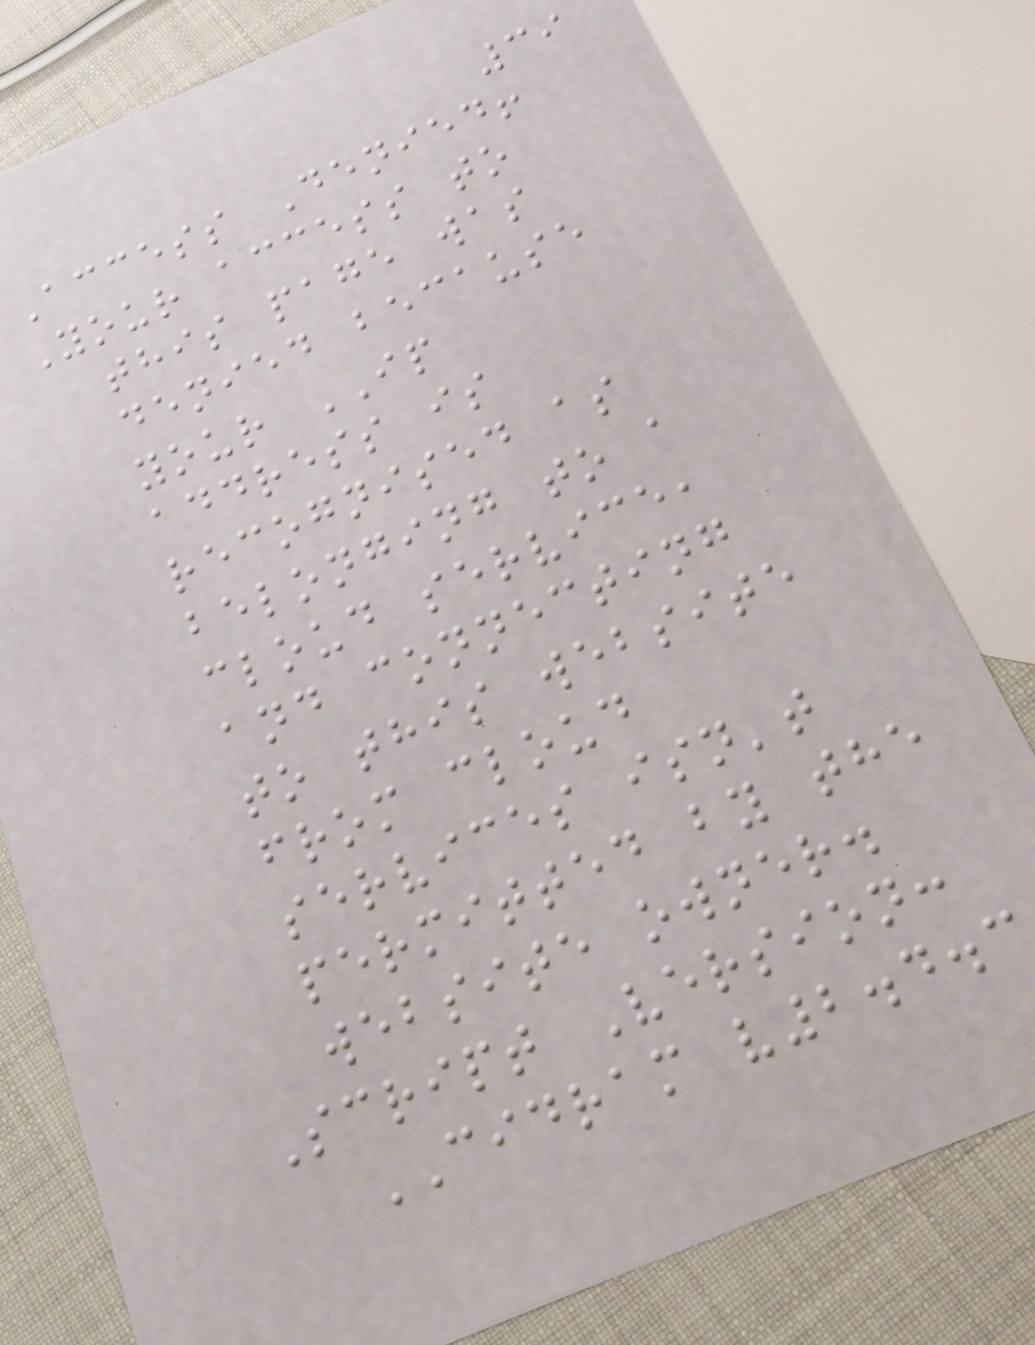39
Access Denied!
Your access to
this page was
denied because
your IP
address is
recognised as
belonging to a
cloud service,
and connecting
to this website
from cloud
services isn't
permitted by the
website owner.
Script Version:
CIDRAM v2.4.3
